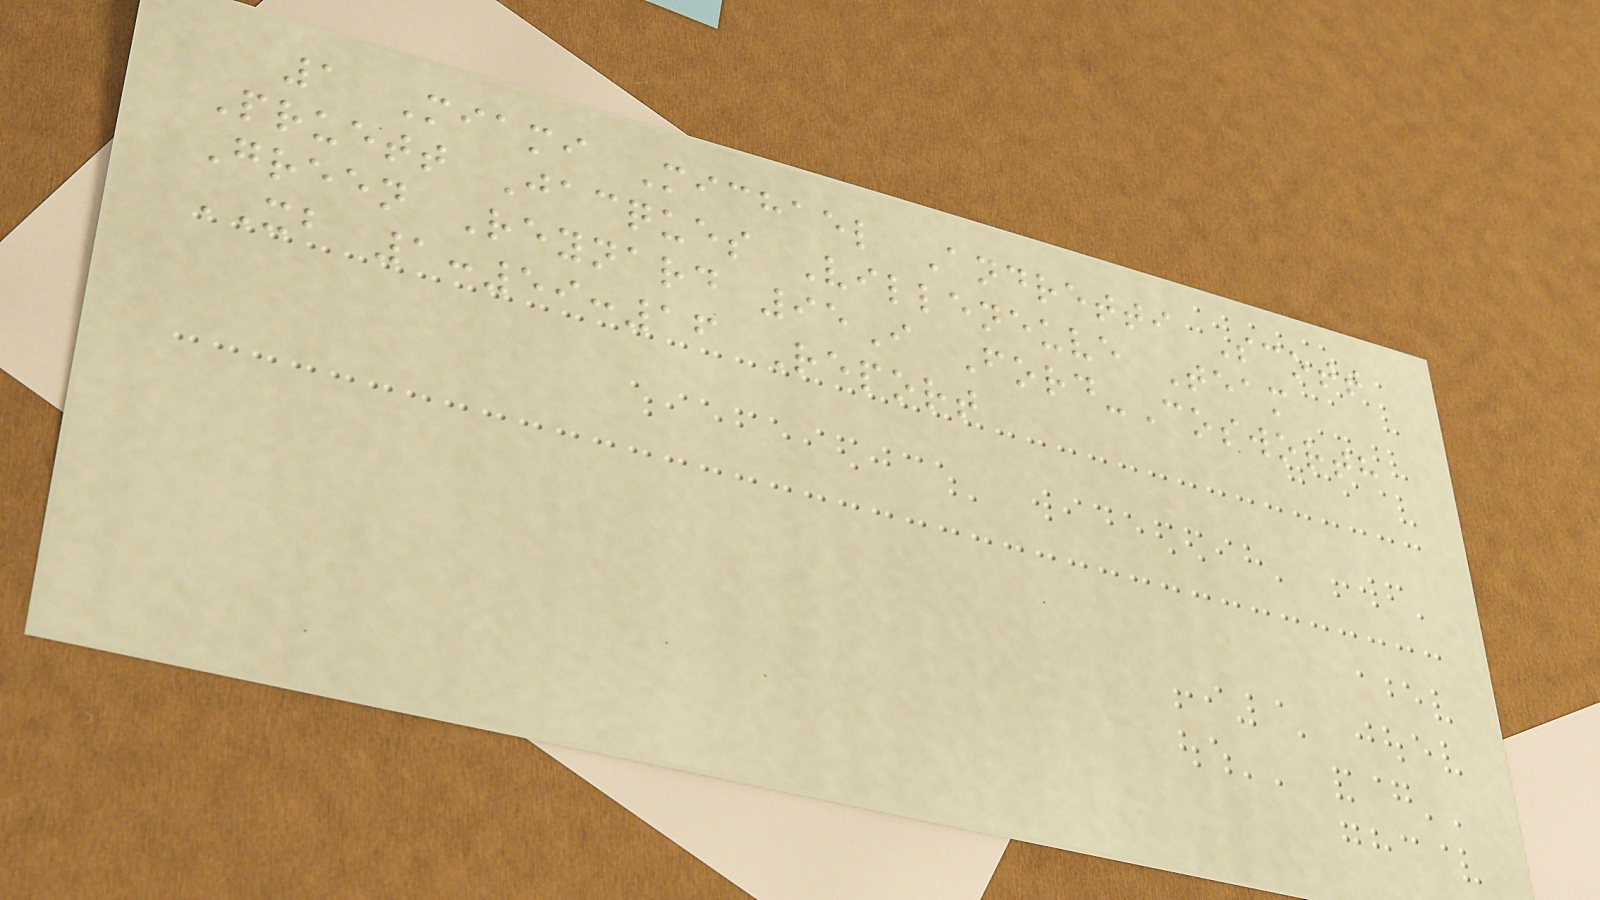1 Miami Michael Andretti Scott
Pruett Jacques Villeneuve Team
Green Reynard 95I Ford-Cosworth
XB 1:59:16 Report
